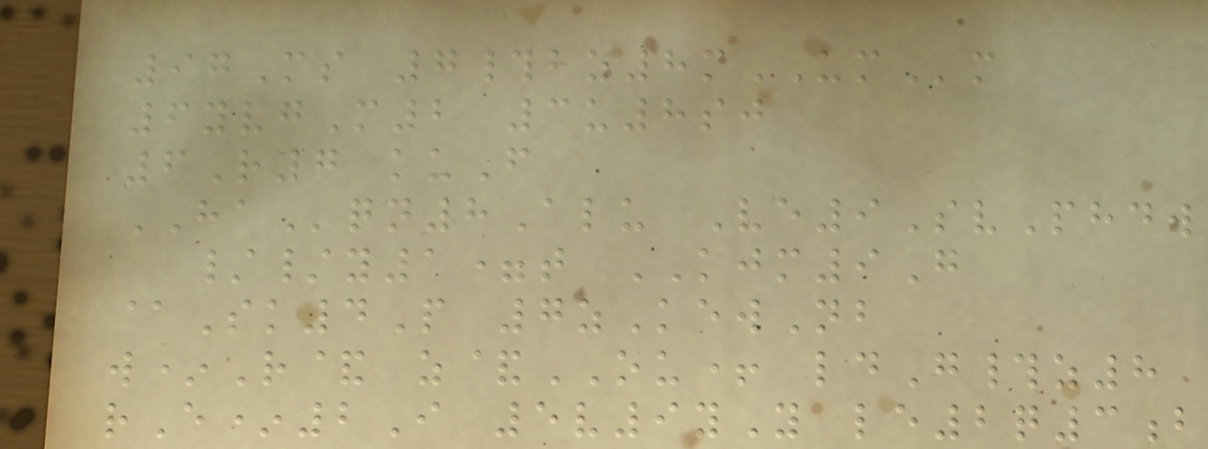97Ms 7#bz8mUMm
6yvgM2 3u8sj
6R7 kuF
HAqn8Alu Ve9SvPhdw
//y1=t KJM9G
@Sk4P 7zKewNb
w*R& z&OU+ ldG#z8
rE*2I 5v9yY le2q3b
